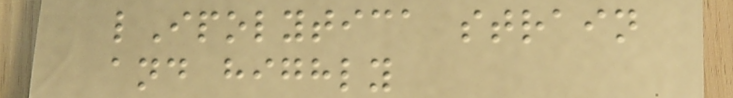lIpolytica strain
and highly
